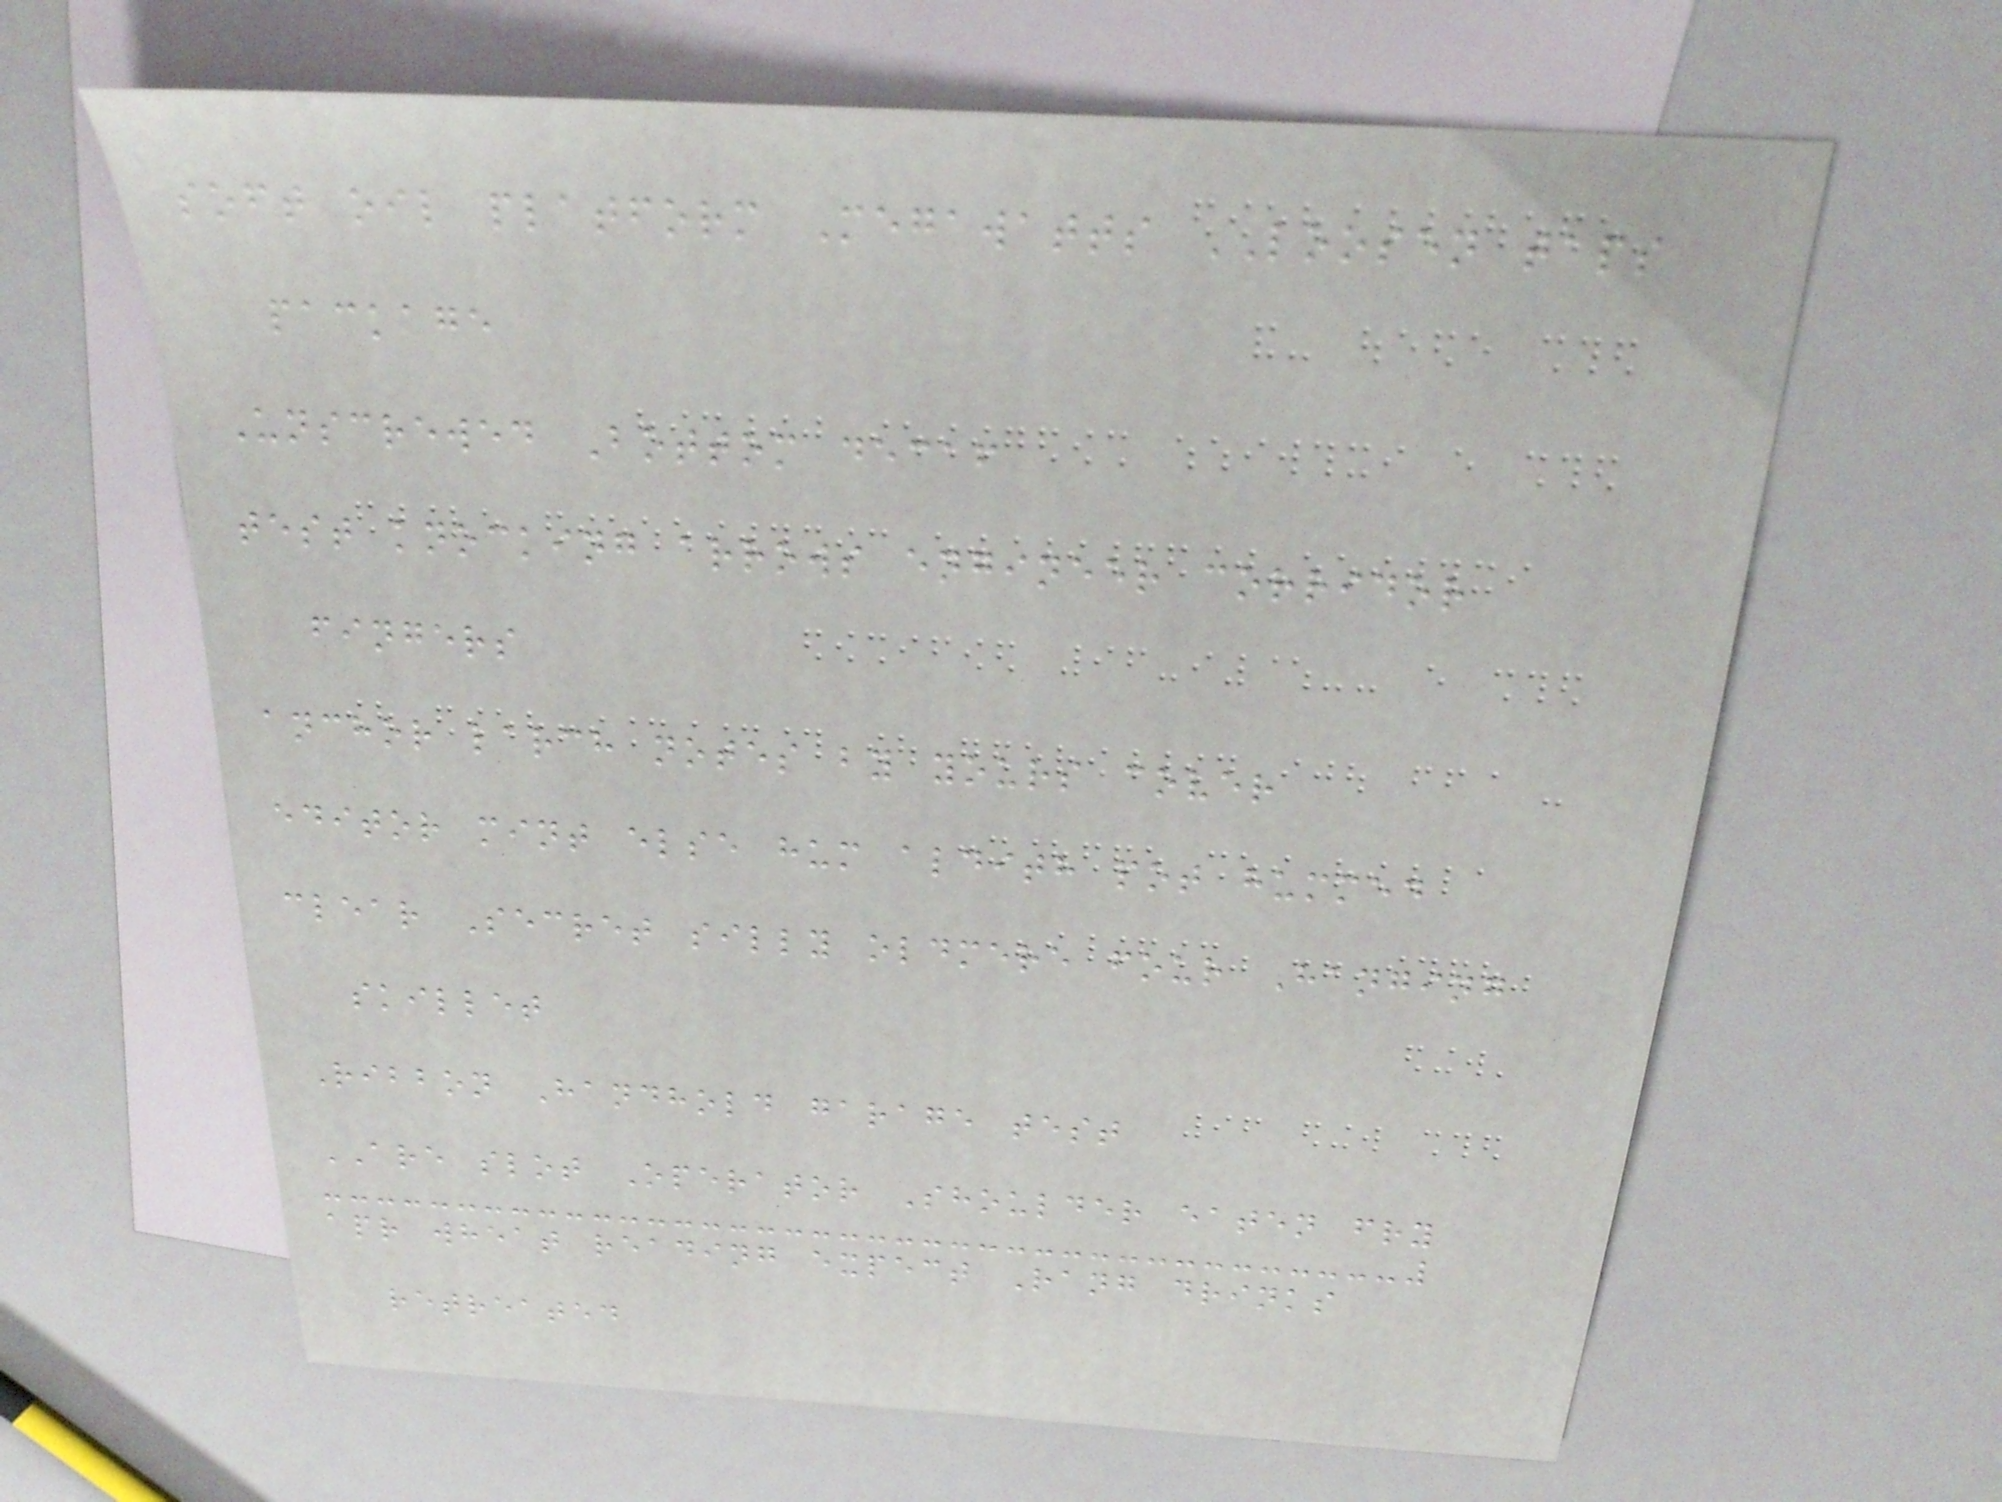soft oil platform Megawatts LOOSEN taps
package
Unscrewed Bottom decaf
test knocking arrows engineer corridor
fingers
anchor larch notes by yours cover
editor mint else hum aldith pot hummed
clear Secret silly oldmere four Hanging
skillet
Ribbon Handhold garage test
ARE slot Operator Shoulder eaten fry
apr wheat reading expect Rang drinks
retreated
